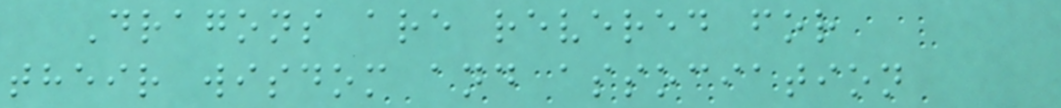Dragons are revered for
their wisdom and association
